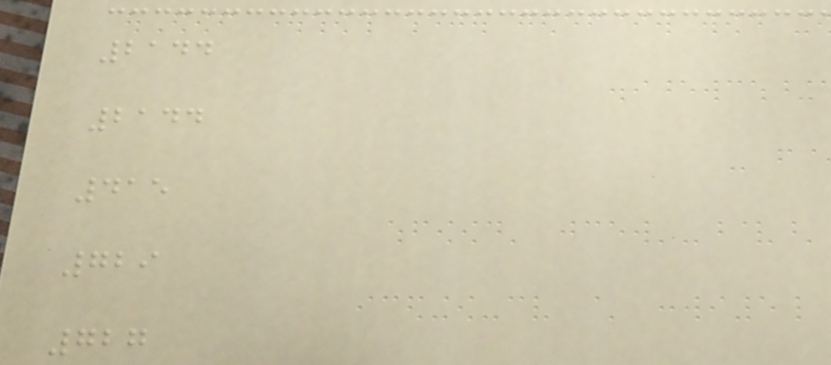2144
2144
415
729
727
